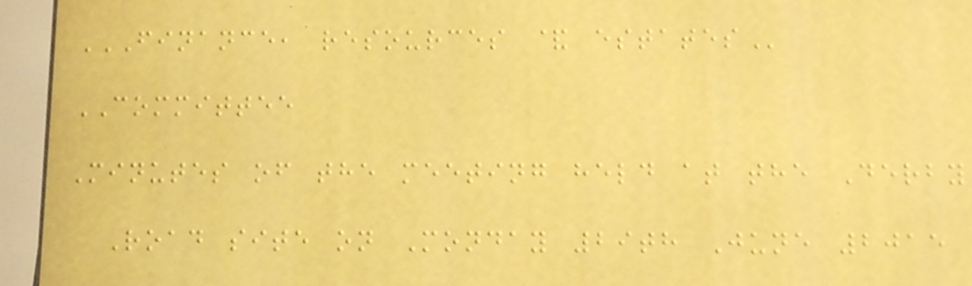FINANCE, RESOURCES & ESTATES
COMMITTEE
Minutes of the meeting held at the Derby
Road site on Monday 29th June 2015
